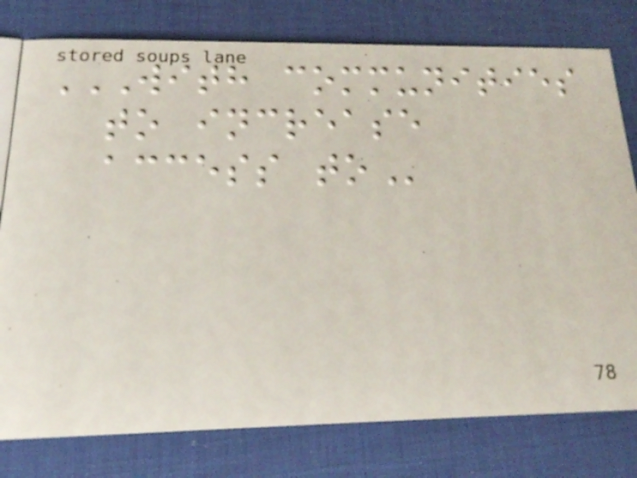WITH COMMUNITIES
TO INCREASE
ACCESS TO
